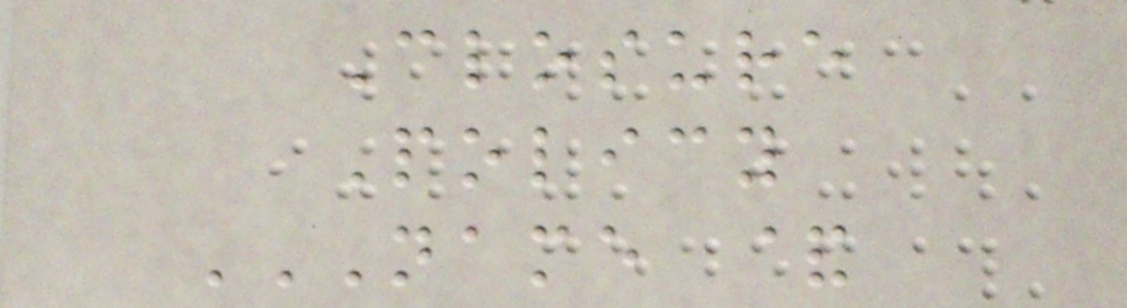Closure
Policy
NAME &
